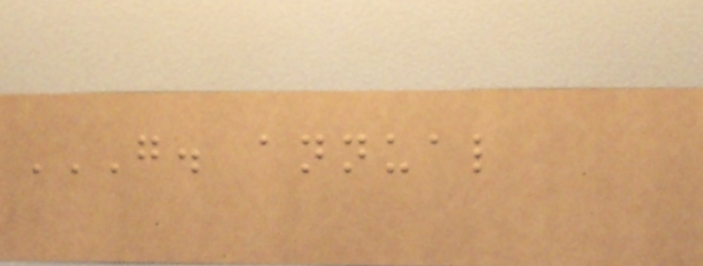G. ANNUAL
